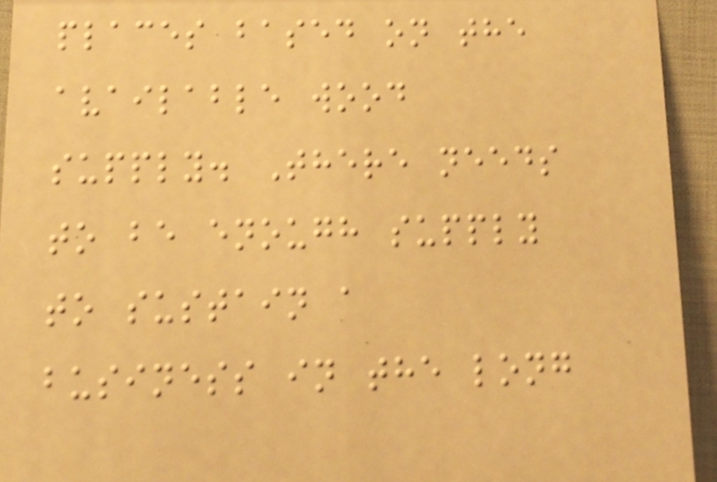places based on the
available wood
supply. There needs
to be enough supply
to sustain a
business in the long
